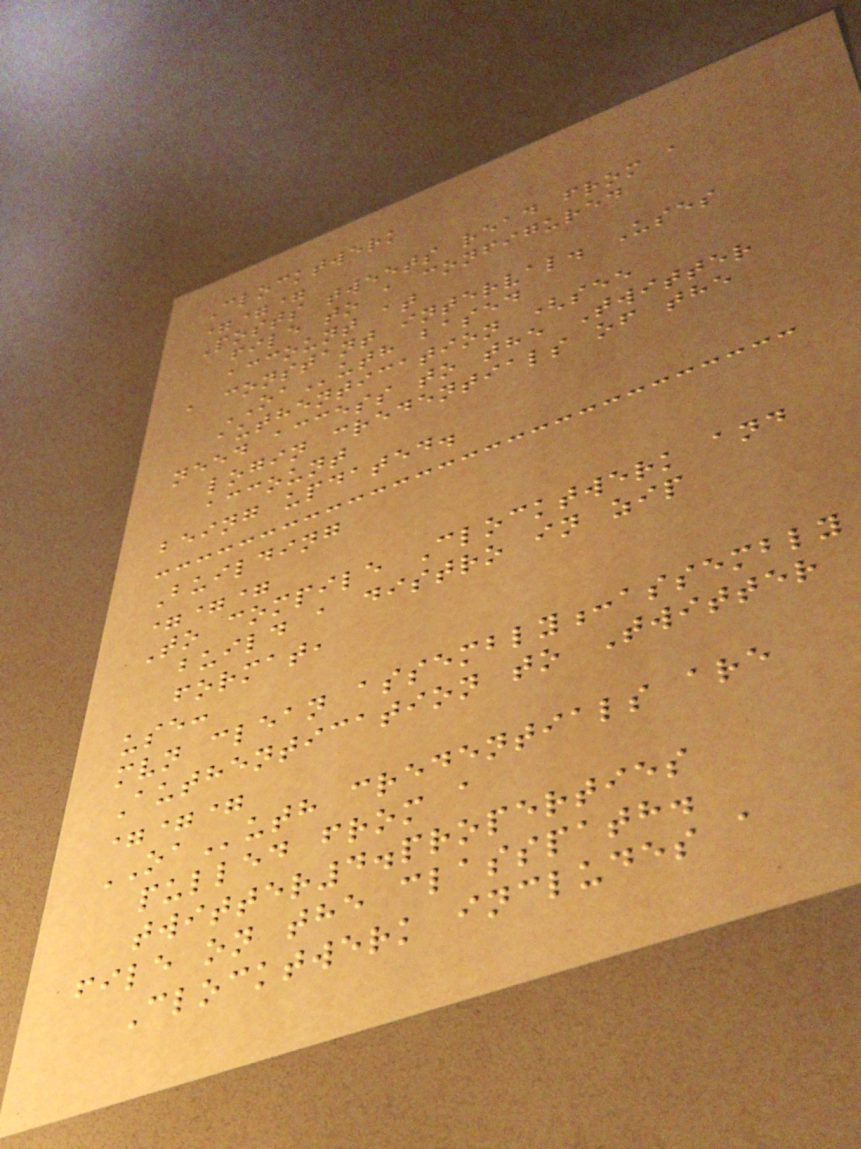Clocktwerk
===
Posts tweets read from a
file to a configured
account at
a constant interval. Uses
OAuth based
authentication (see
need access to the Twitter
login credentials of the
account
being updated.
Building
===
To compile Clocktwerk and
build a distro in zip
format,
use:
mvn clean assembly:assembly
Authentication to Twitter
===
OAuth credentials are
pulled from a
twitter4.properties
file on the classpath.
Clocktwerk includes a
